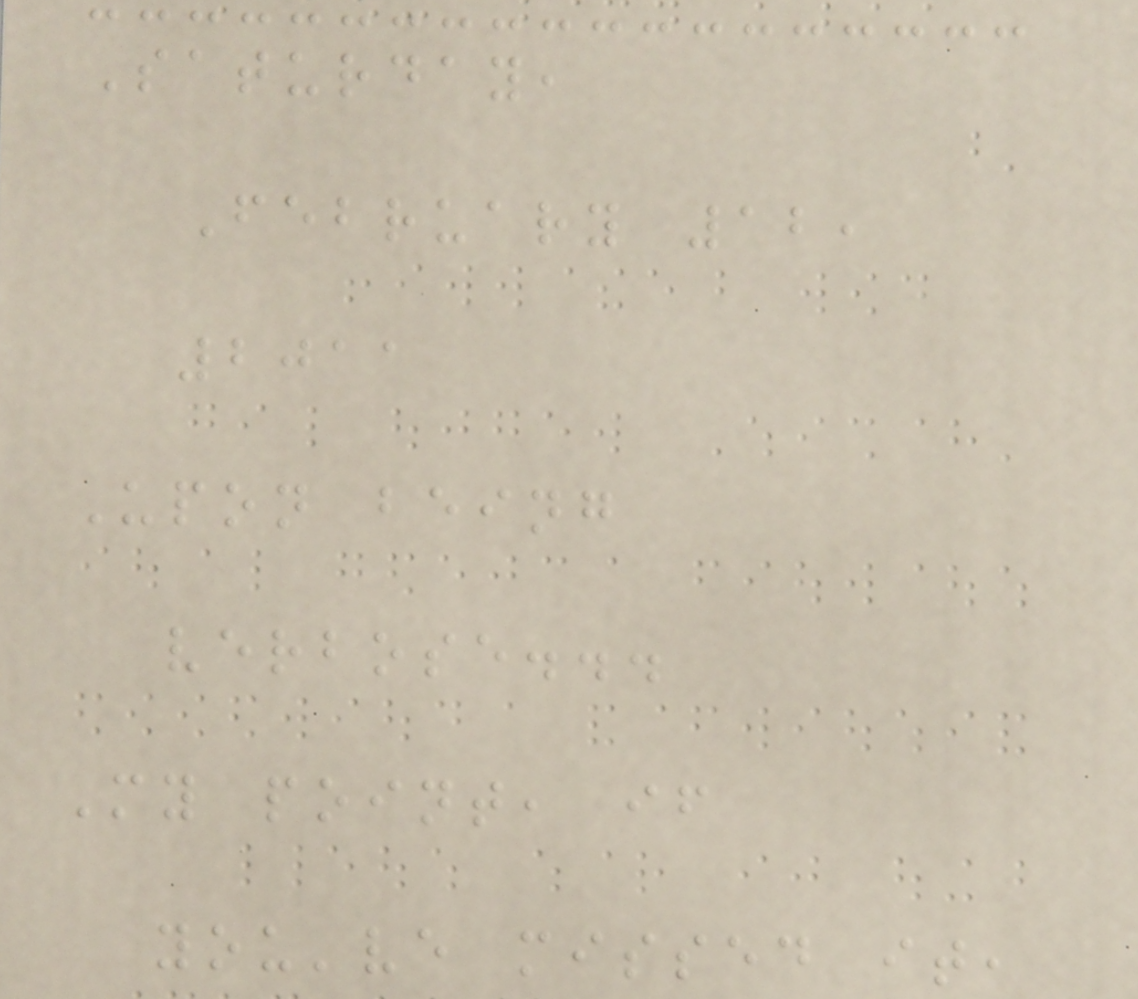Saturday,
February 12,
2011
Upon being
verbose...
My point, if
you've missed it,
